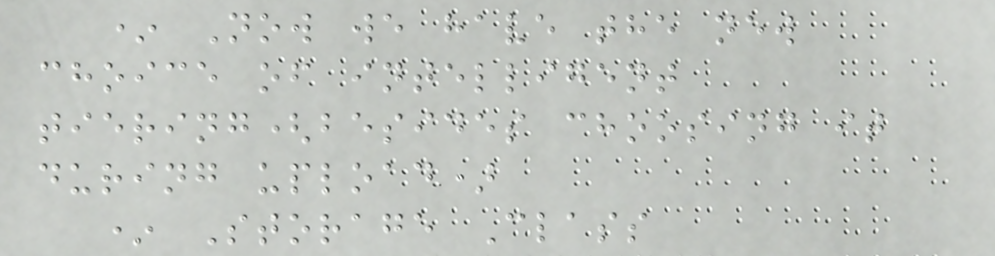* Now we have the new
choice of intelligent
tiering(besides choosing it
during upload)
* Storage Class
